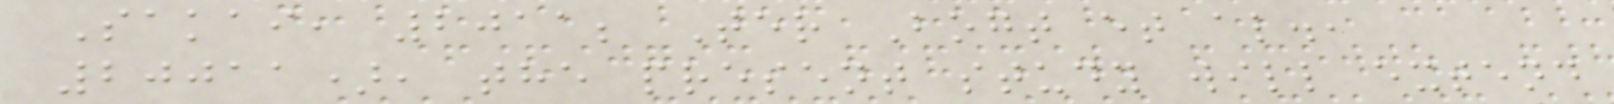Sakai, 2011; Ter Bogt et al.,
20011), the present study will extend
